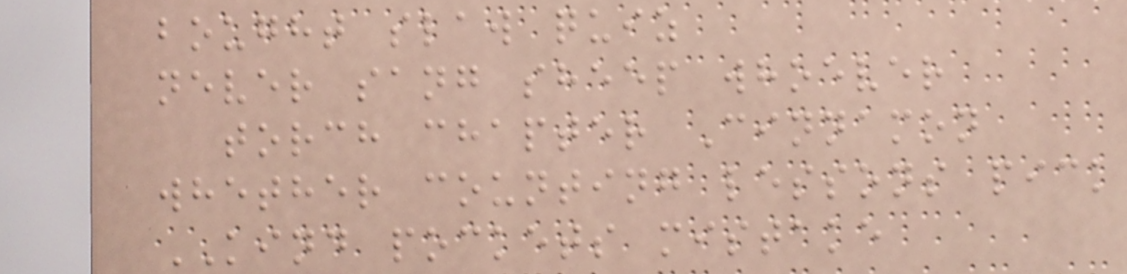bought slaw quiz
never sang sheep whoever
torch chapter Cinnamon
whether counting lessons pick
KIND pockets mistake
